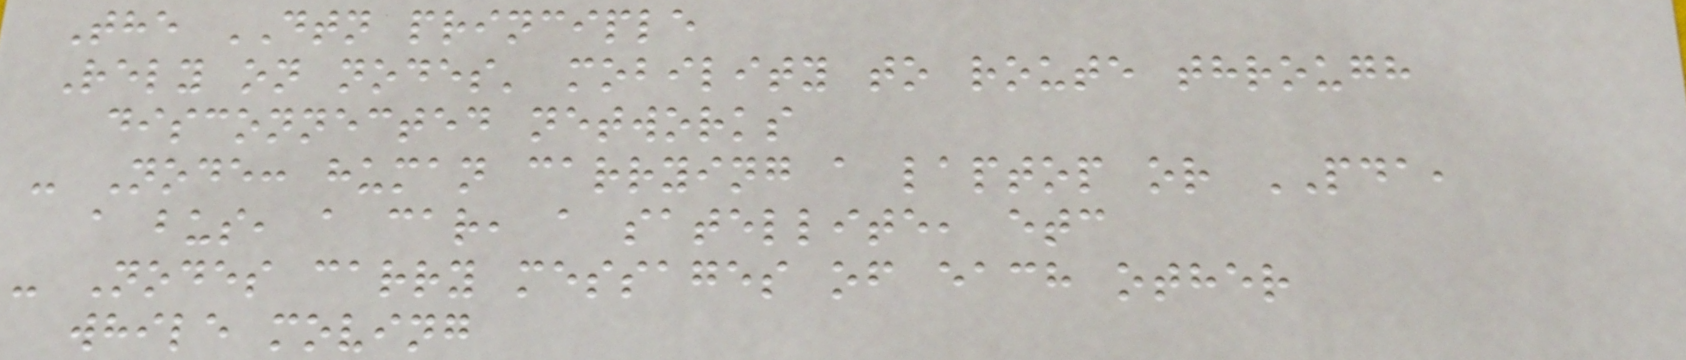The DTN principle
Rely on nodes' mobility to route through
disconnected networks
- Node: human carrying a laptop or PDA,
a bus, a car, a satellite, etc
- Nodes carry messages of each other
while moving
